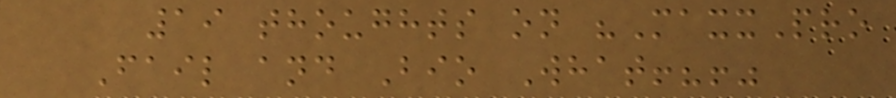19 thoughts on "MaxxPro
Fail and Bio What!?!"
